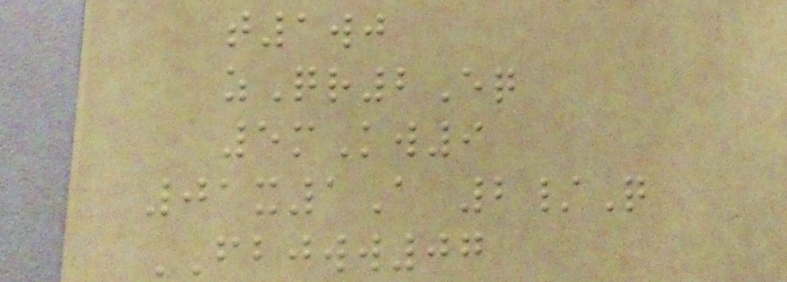t1wj
zQr2Eq
5mKw9
01x1A 2/Q
FBJWW07
